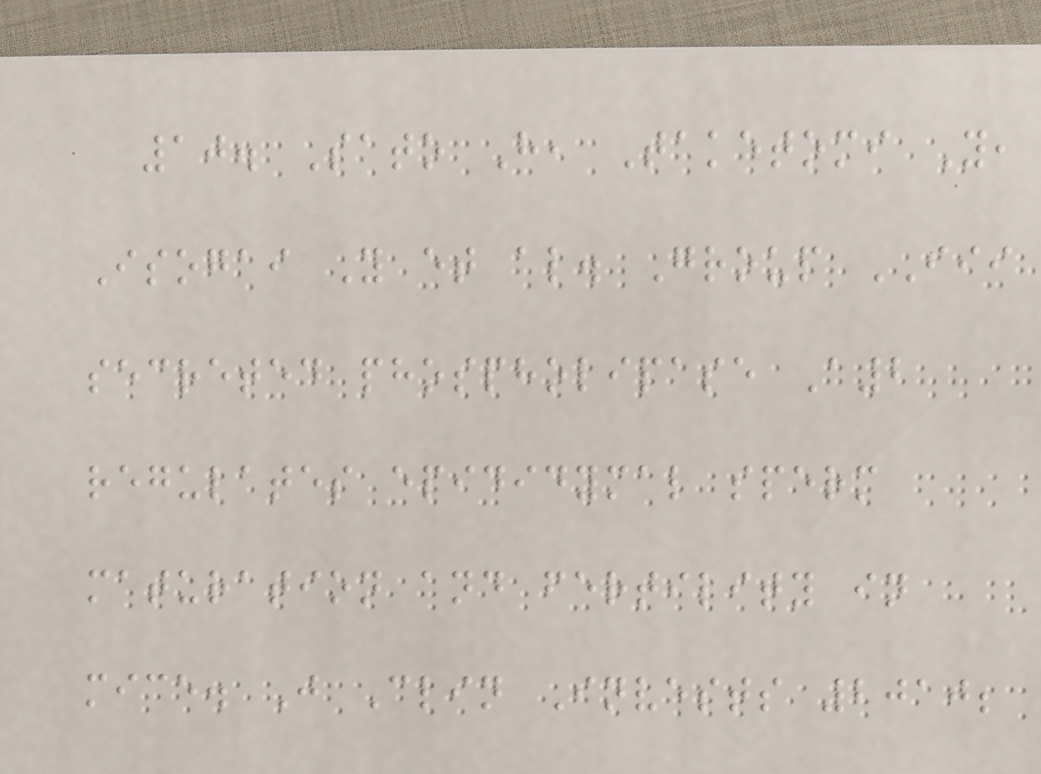10. Sato H, Taketomi Y,
Isogai Y et al. Group III
secreted phospholipase A2
regulates epididymal sperm
maturation and fertility in
mice. J Clin Invests 2010;
